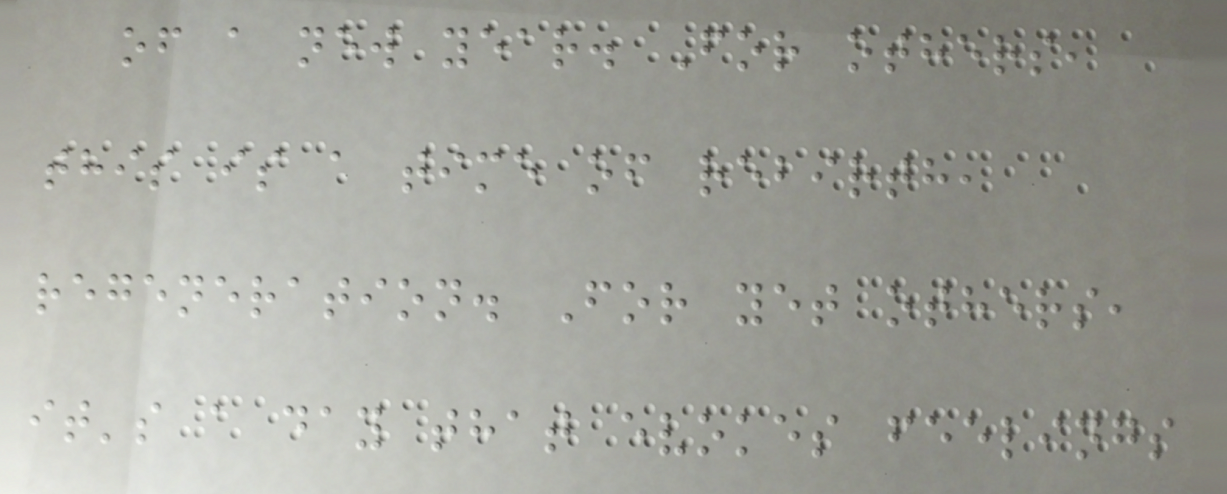of a new year. For others,
this is a time of rebirth,
regeneration. For yet others,
it's a day that evokes feelings
